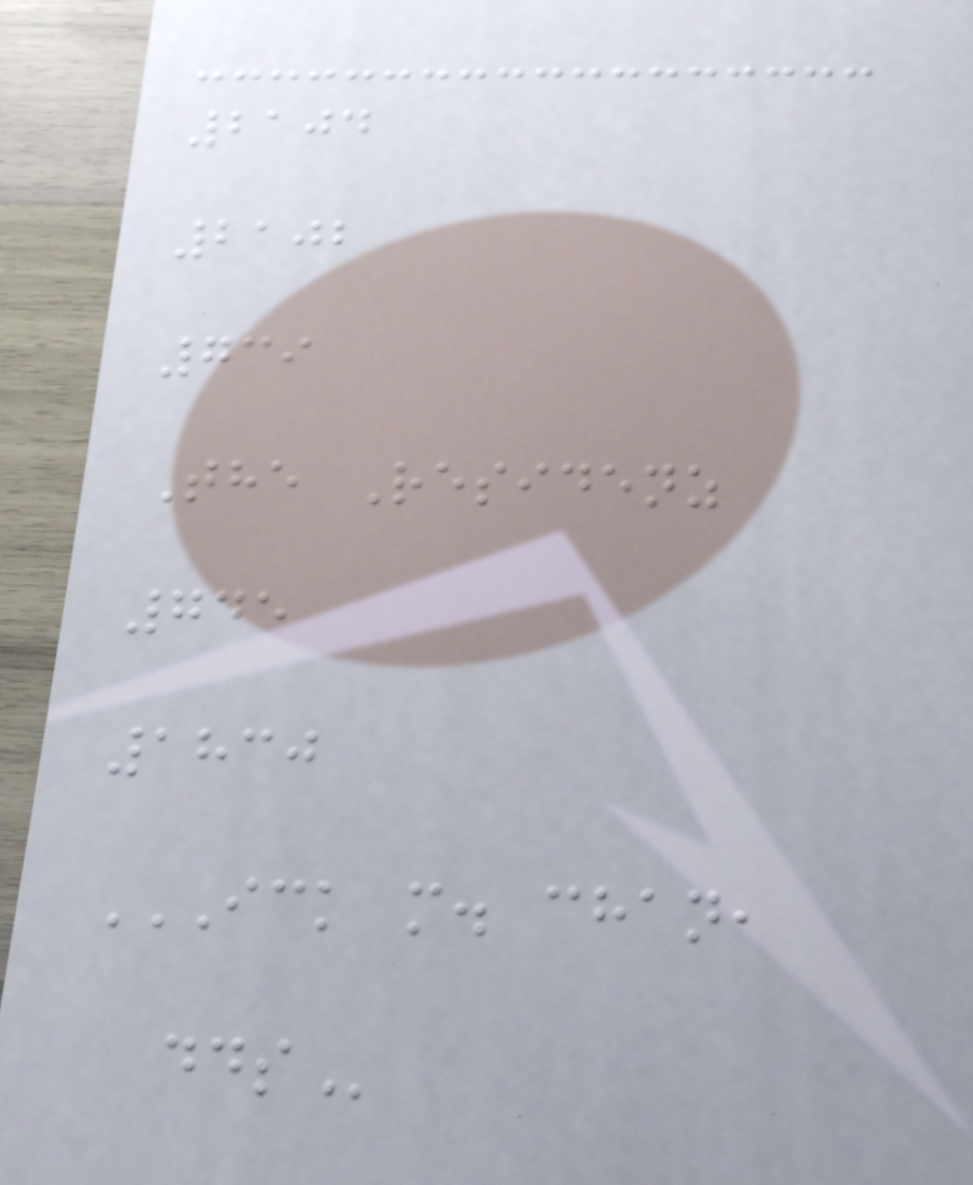2104
2102
739
The Residenz
745
1830
ICK M. CHAN,
DDS
